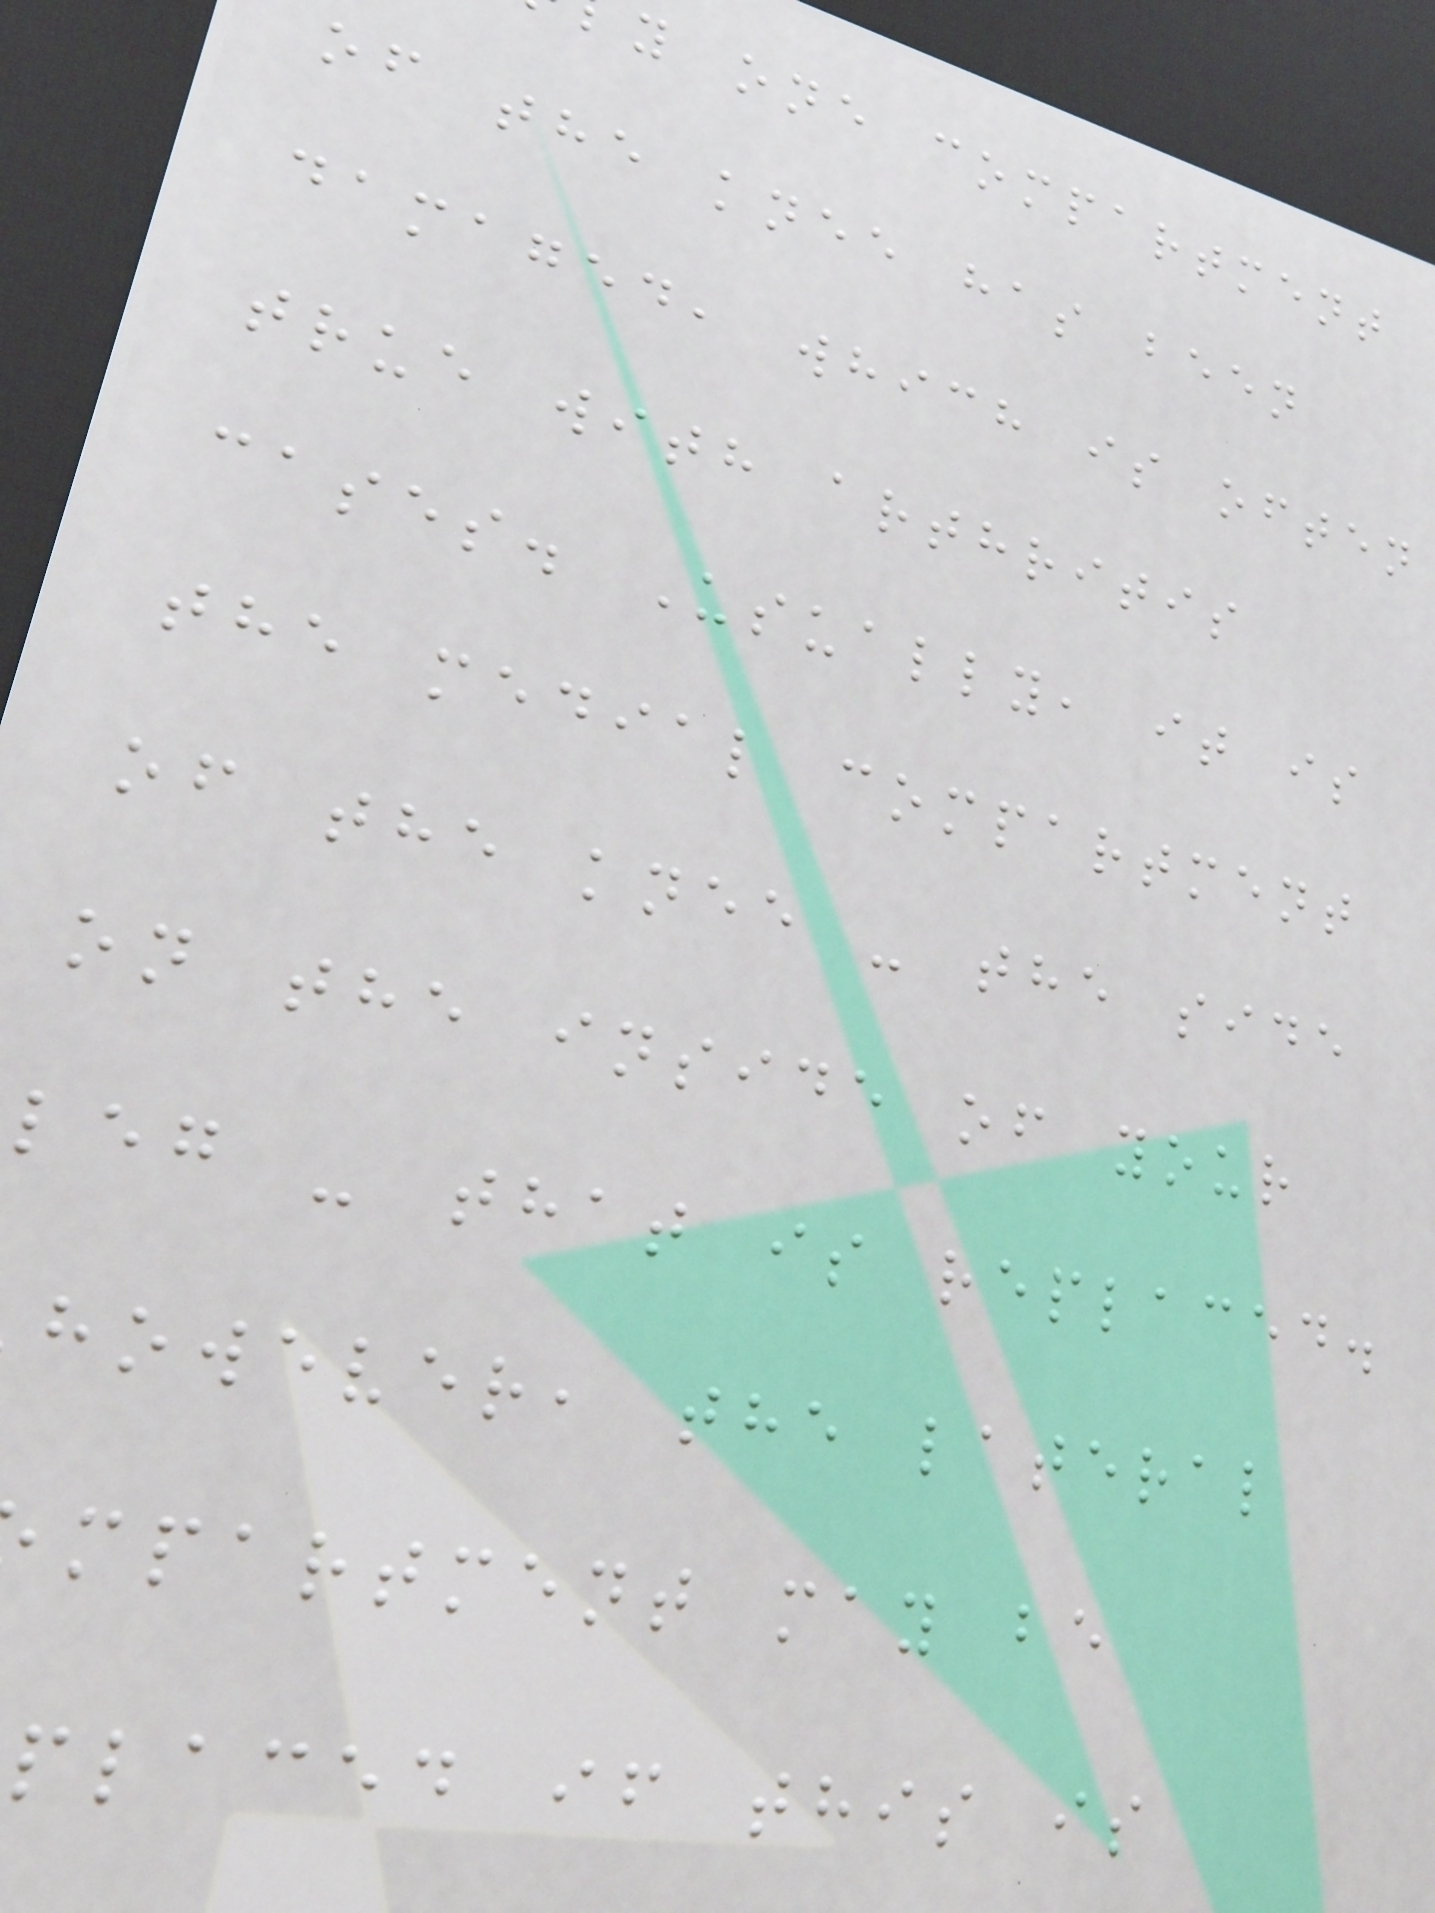y one compartment
of the knee has been
damaged, which is often
true with arthritis
cases. Usually, it is
the medial compartment
of the knee - the side
on the inside of your
leg - that is replaced.
however, the lateral
mpartment may be
placed if this is
